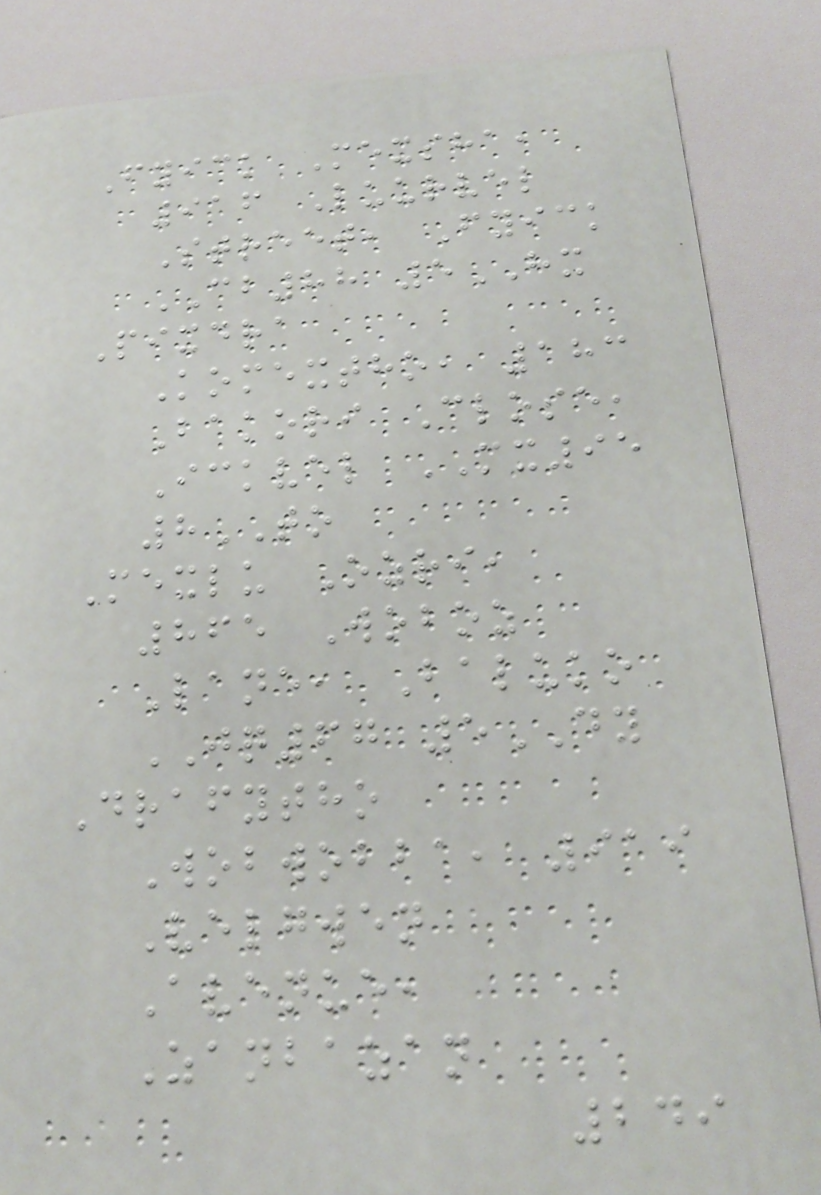Fyick Mexsha,
916 Luurvel
Street, Fyick
CB88 5HX
Pixdra
Komextho, 183
Bakori Close,
Ickvel MX95
8TO
Mexlu Ozri,
865 Woboz
Lane, Baluko
JQ67 5DY
Drafytho
Wobwobba, 919
Velgwen
Avenue,
Zanbazan
249
